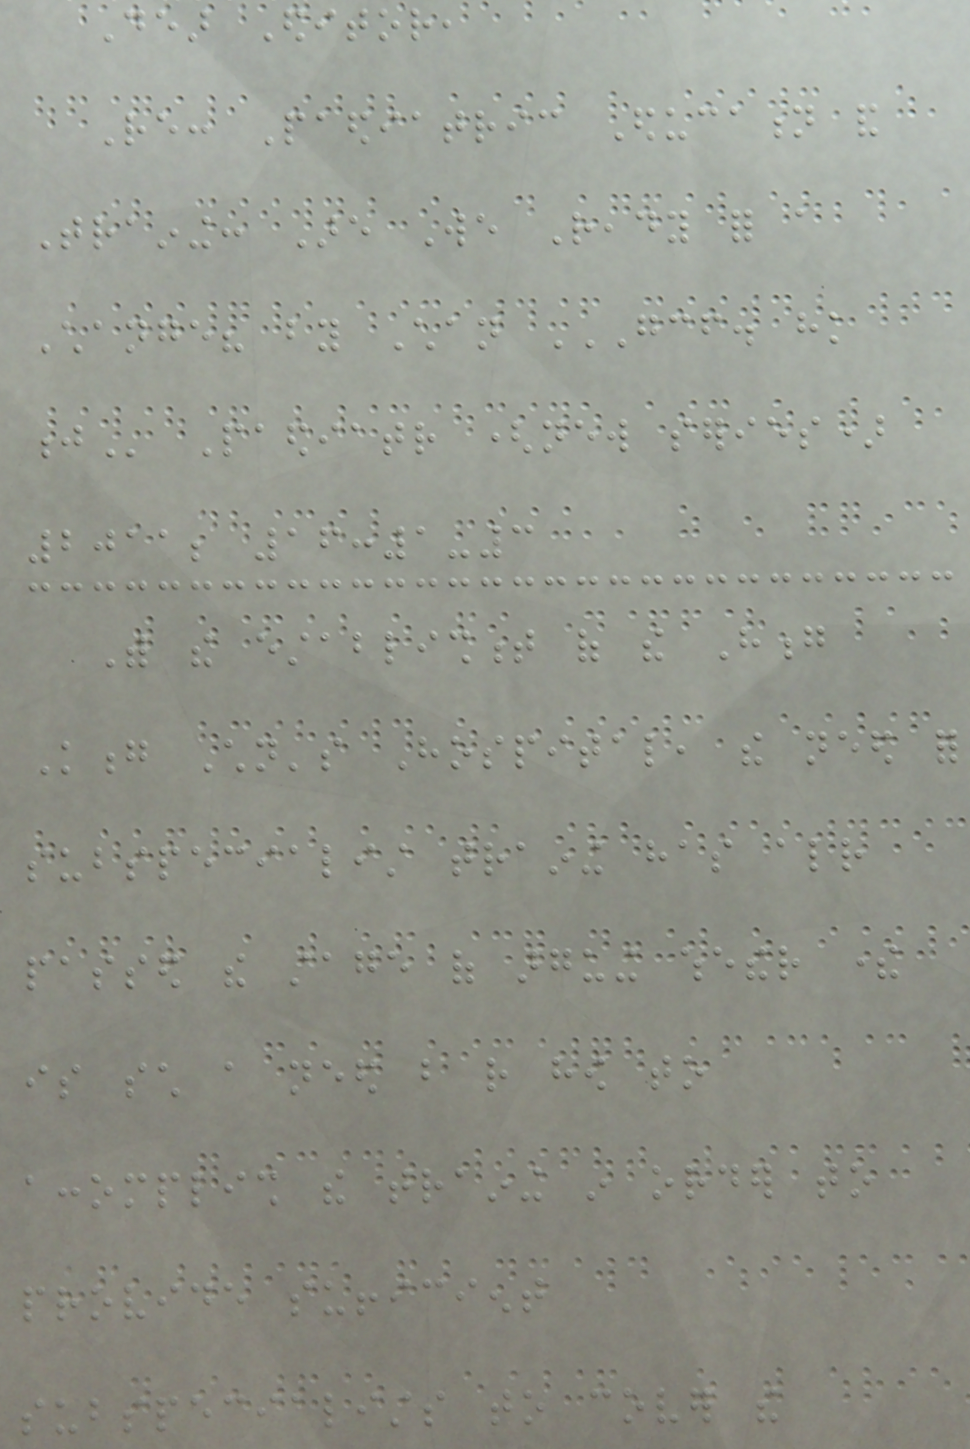Dear Editor,
Re: Paediatric Education and
Training: Are We Ready for a
Change? by Chan GCF. HK
J Paediatr (new series)
2011; 16:1-3
With the establishment of the Hong
Kong Children's Hospital, the need for
subspecialist training has already
passed the stage of arguing whether there
is such a need but rather how to
accomplish the training in order to
provide sufficient
subspecialists to cover the
